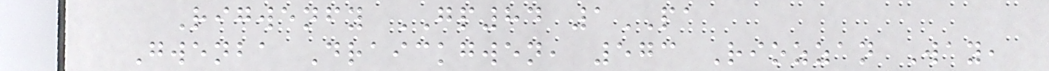Rigwenfy GP84 1PA
Gwenba Draickgwen, 573 Riozzan Way,
